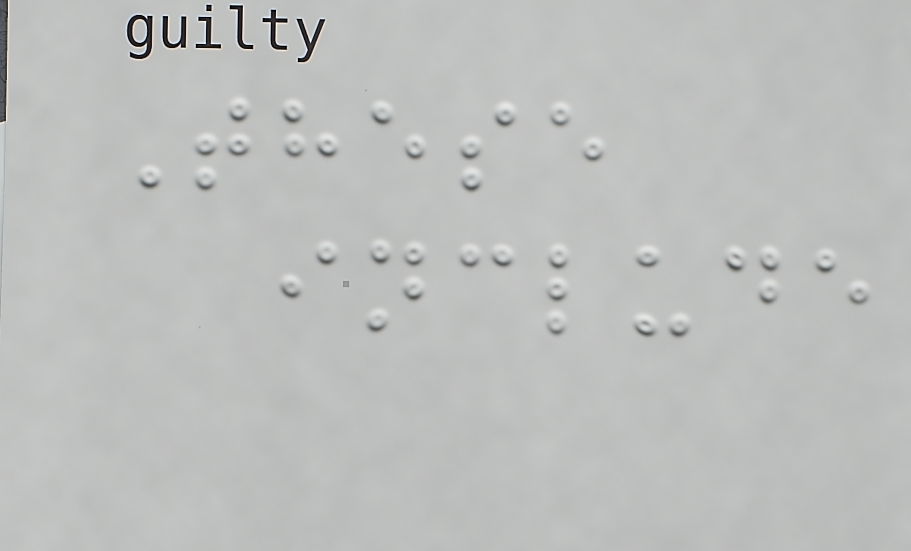These
include
